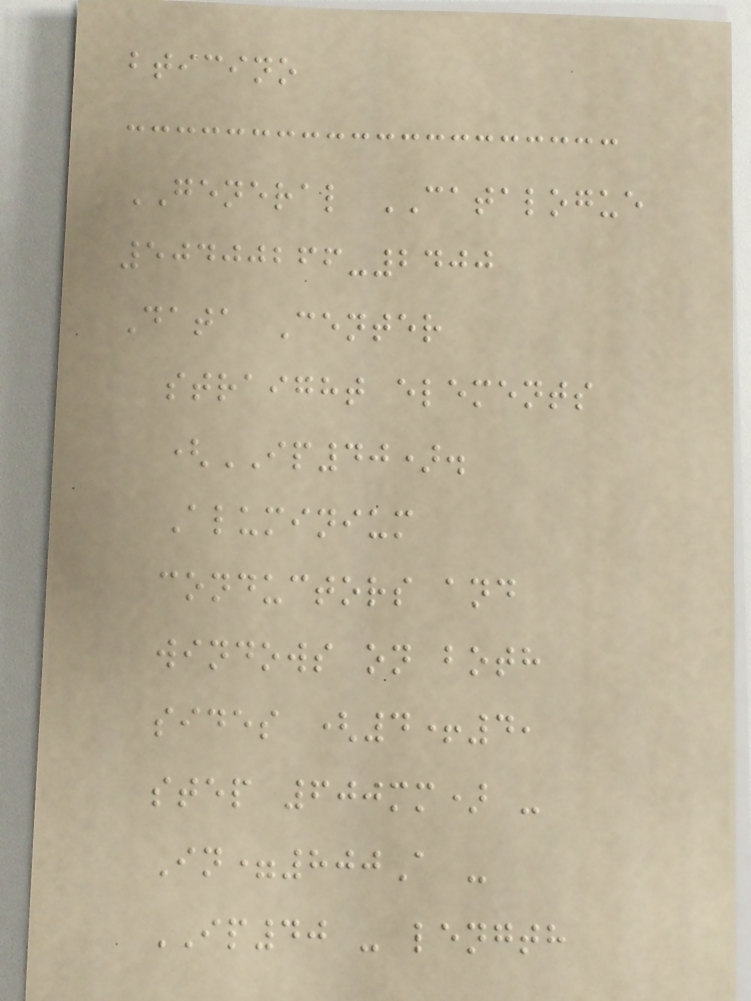bticino
GENERAL CATALOGUE
50400266-2400
Data Center
straight elements
(IP40).
Aluminium
conductors and
windows on both
sides (4+4,
step 600mm) -
In=800A -
IP40 - length
